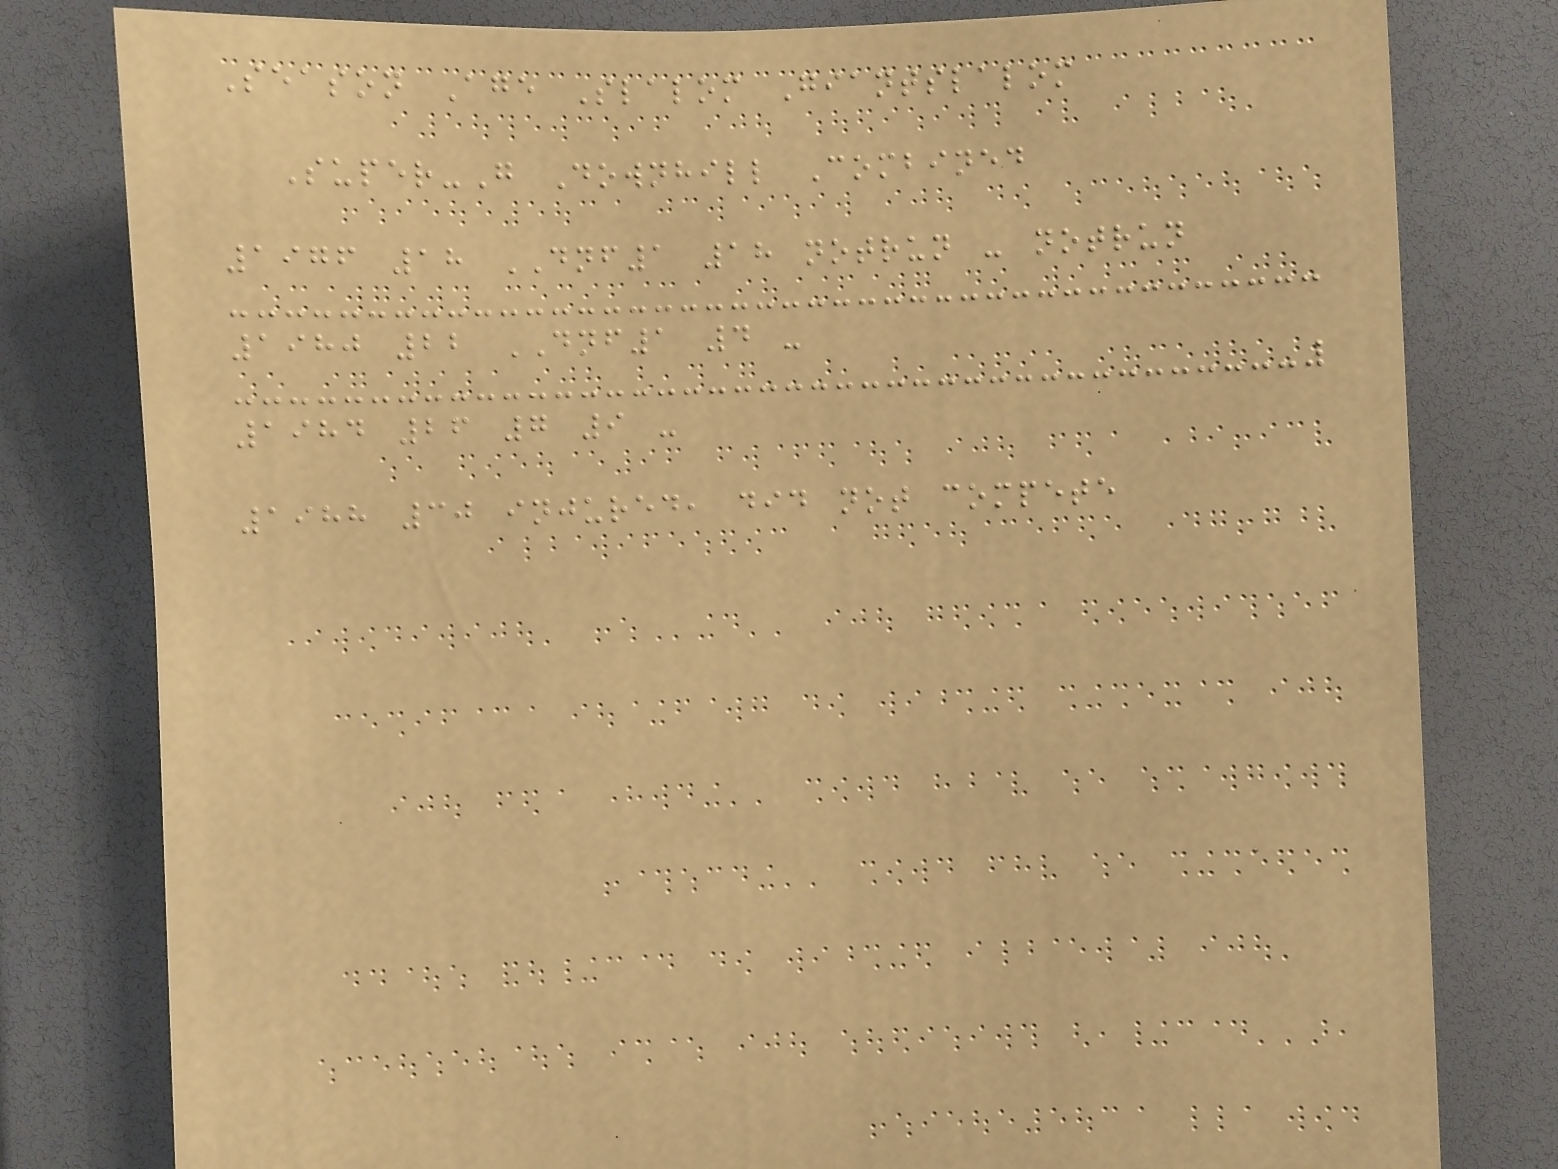Season Age Slalom Giantslalom
Super-G Downhill Combined
1976 18 DNF1 18 notrun - notrun
1980 22 DNF1 4 -
1984 26 7 9 -
1988 30 injured, did not compete
